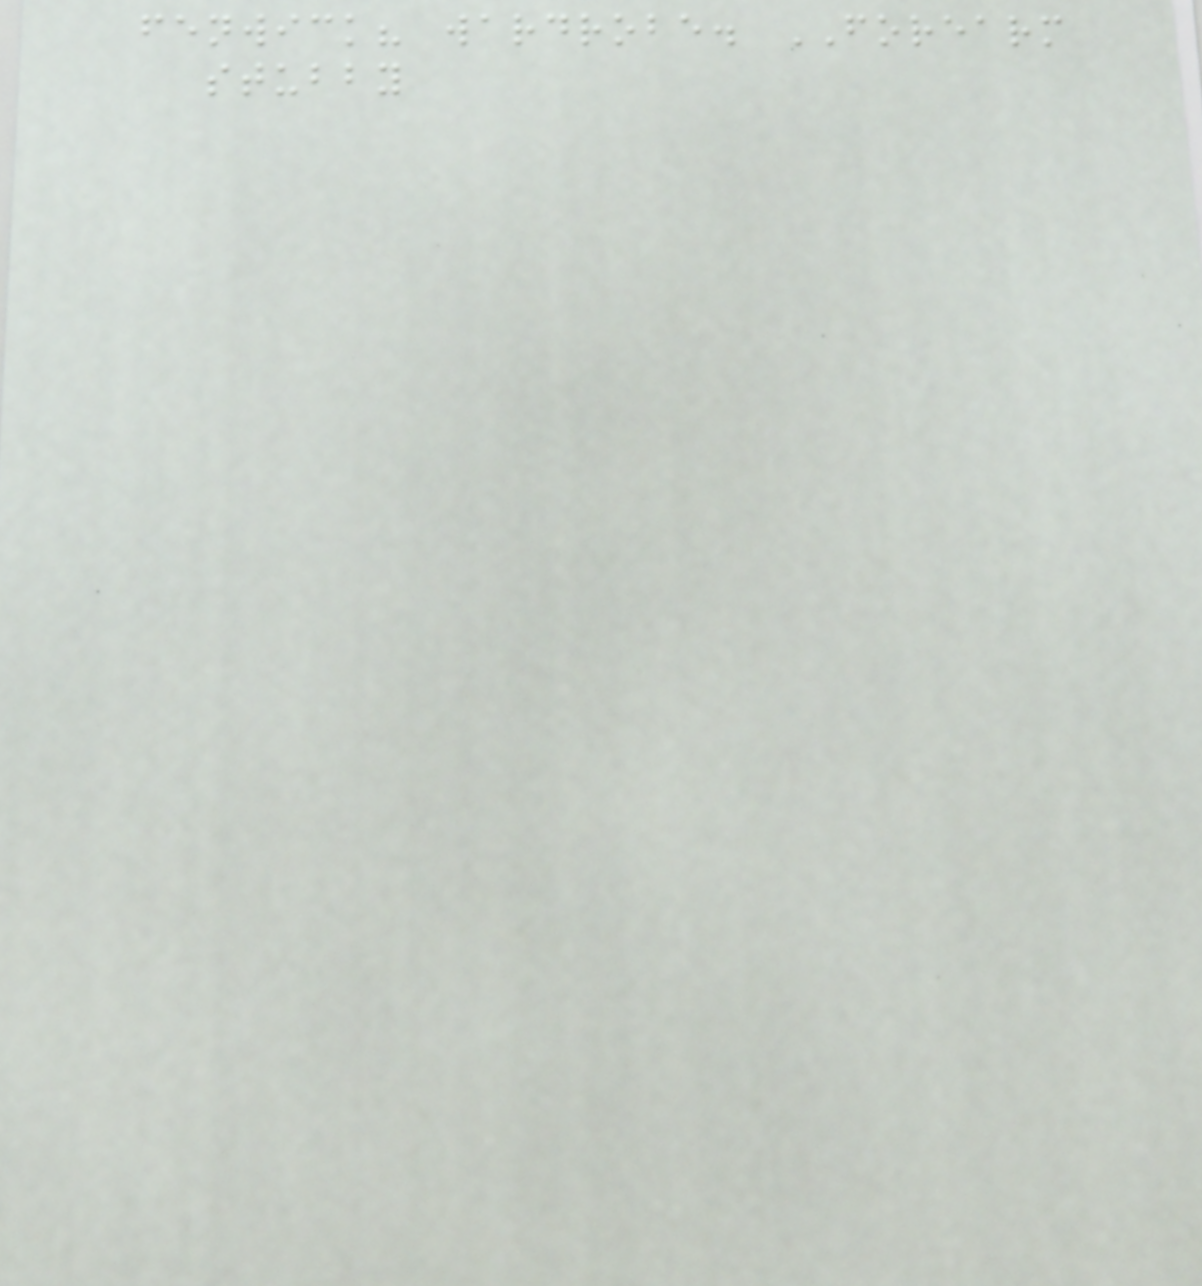fenwick? wardrobe. FOREARM
stubby
